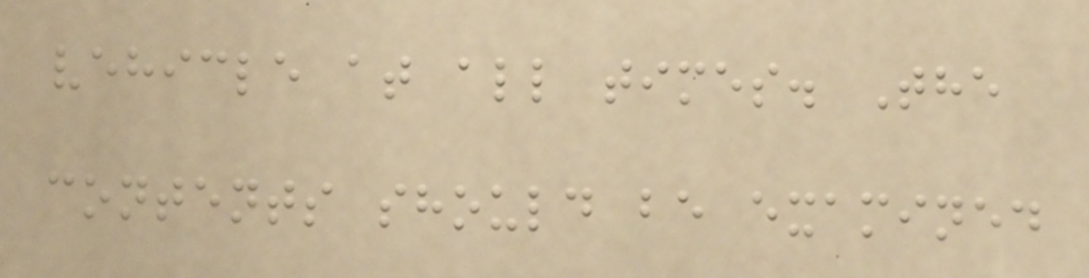vehicle at all times. The
contents should be examined
